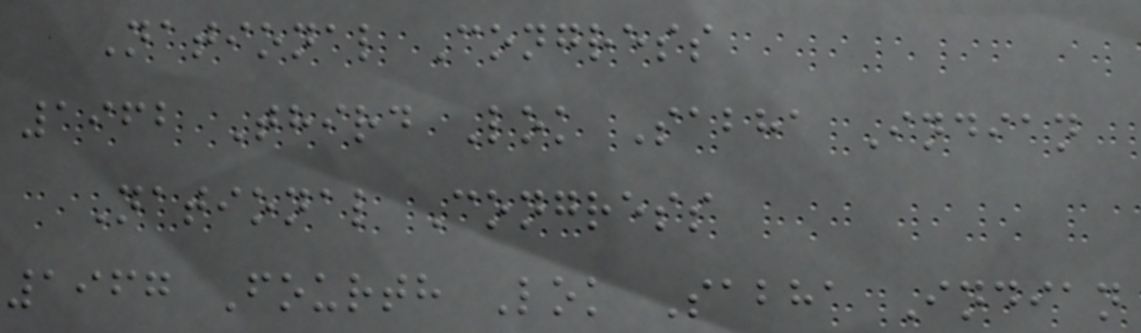National Congress
1962 Third Lok Sabha Indian
National Congress
1967 Fourth Lok Sabha Indian
